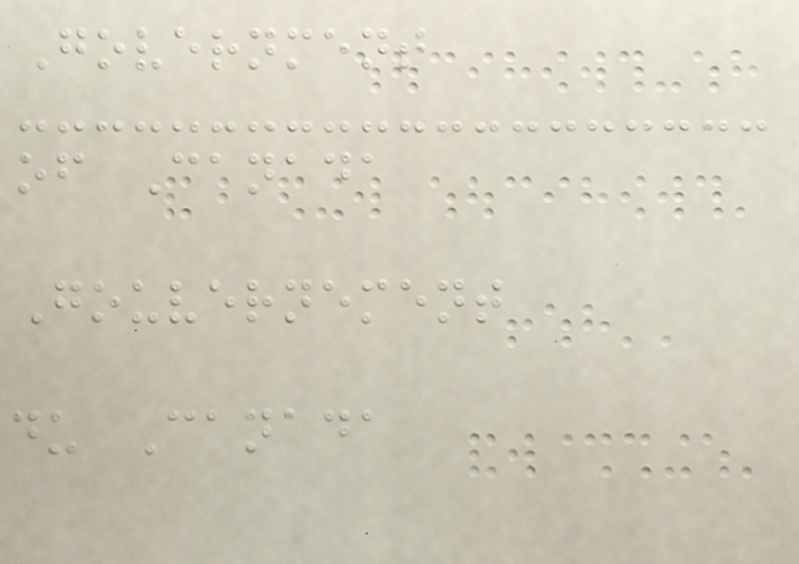Government
of Canada
Gouvernement
du Canada
